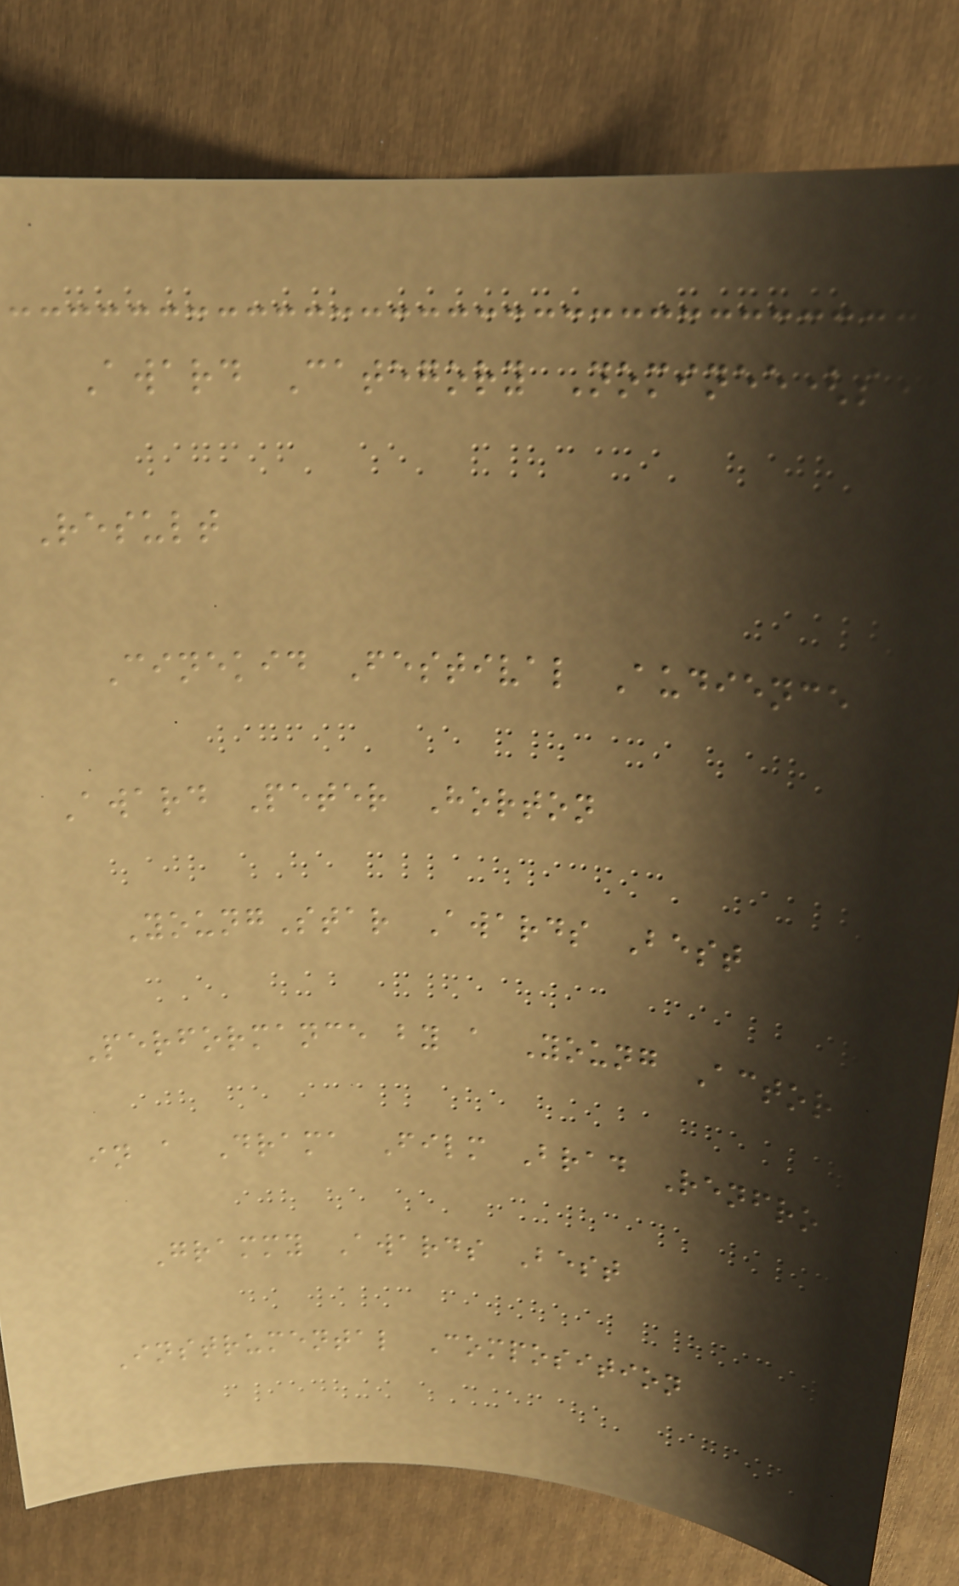Award Category Nominee(s)
Result
Cinekid Festival Audience
Award Peter Horton
YoungStar Awards Best
Performance by a Young Actor
in a Drama Film Brad Renfro
Grammy Awards Best
Instrumental Composition
